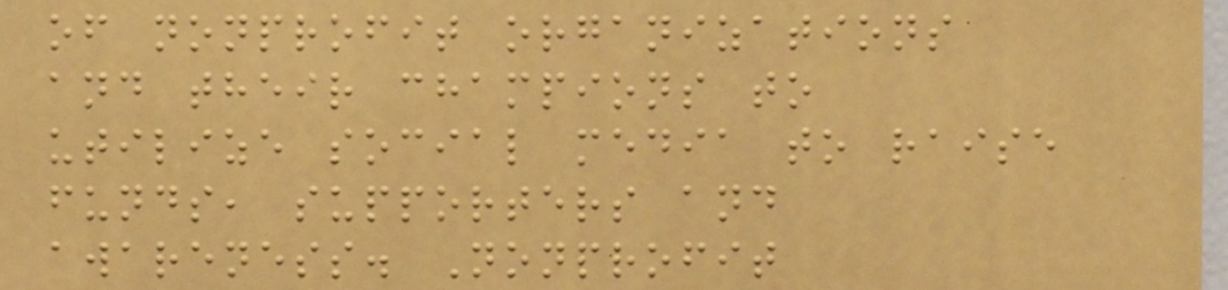of nonprofit organizations
and their champions to
utilize social media to raise
funds, supporters and
awareness. Nonprofit
